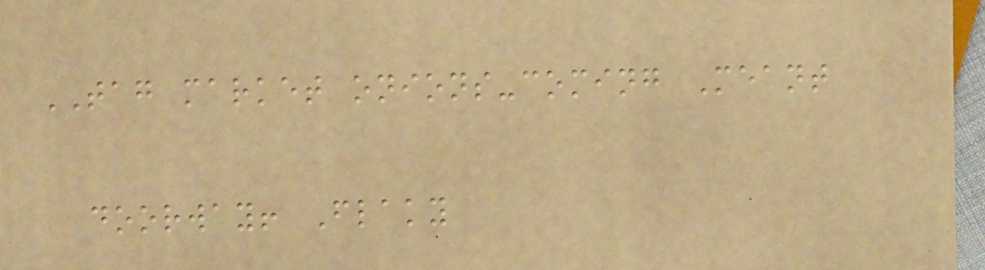TAG market onions-coming Meant
doorway! Flaky
